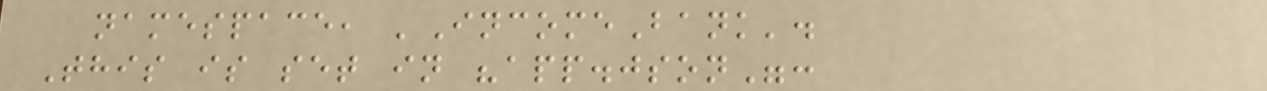namespace, 'IncomeBank'.
This is set in "app.json":
